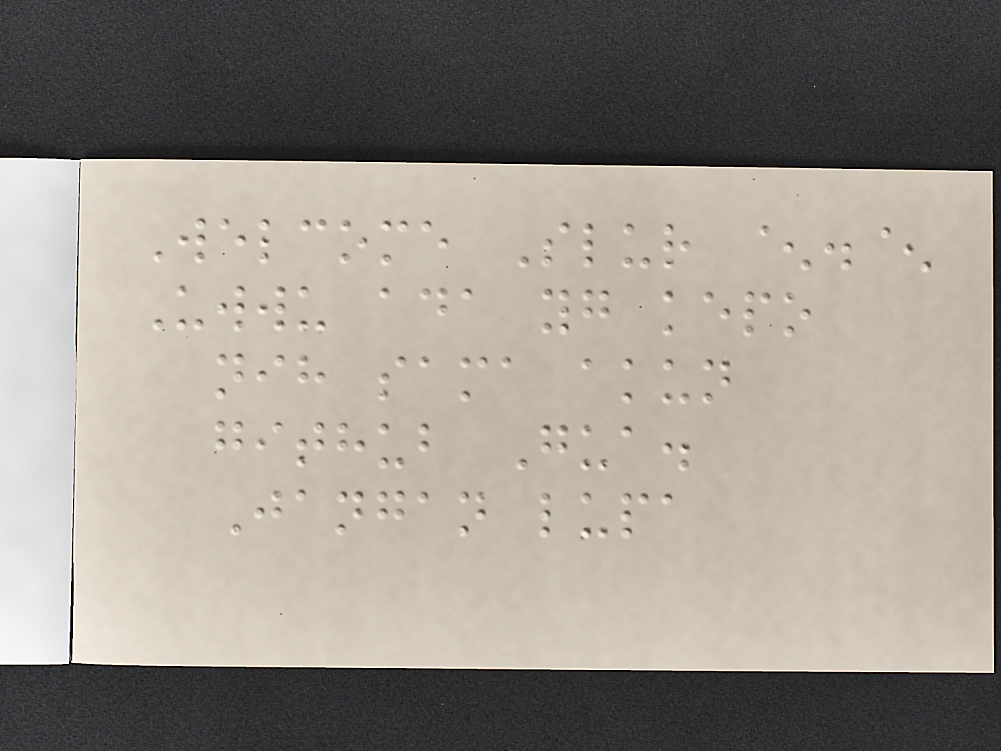Welcome Slur ^.^
Uwwu ada yg kepo
nih sama akun
github Gua.
Jangan lupa
